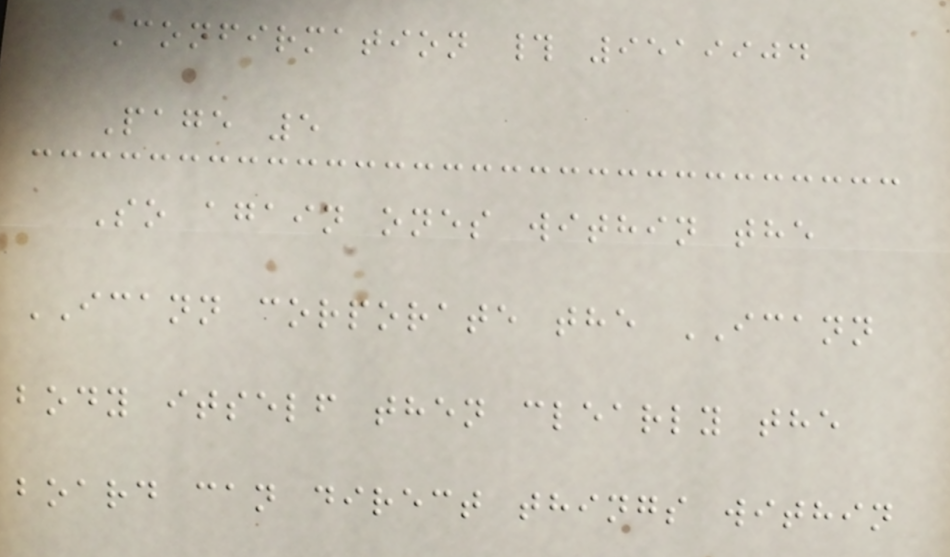Confirmation # 9519904
Page 5
So again ones within the
ICANN corporate the ICANN
body itself then clearly the
board can direct things within
